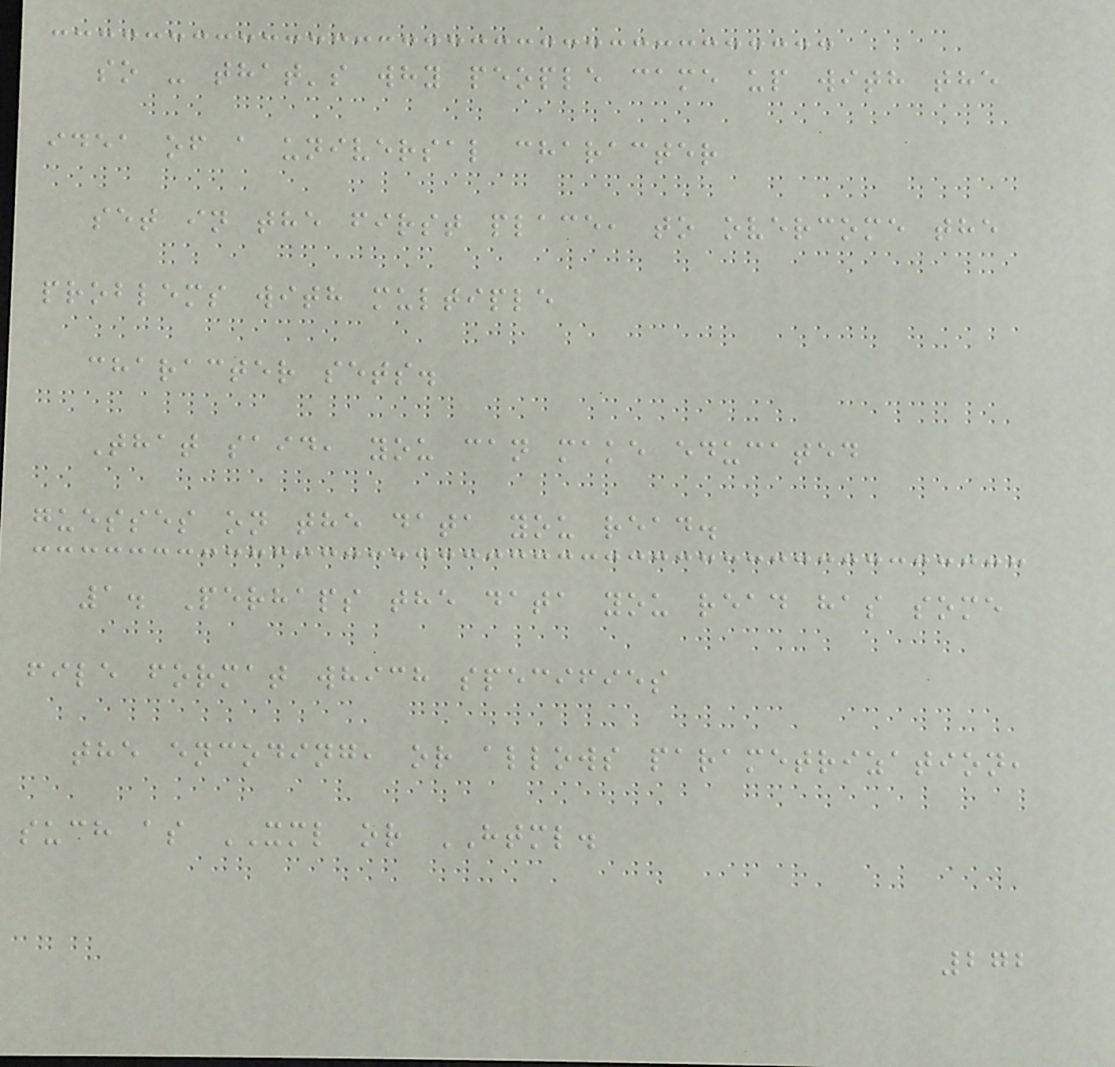so - that's why people came up with the
idea of a universal character
set in the first place, to overcome the
problems with multiple
character sets.
That said, you can make educated
guesses on the data you read.
1. Perhaps the data you read has some
file format which specifies
the encoding, or allows parametrization,
such as XML or HTML.
272
